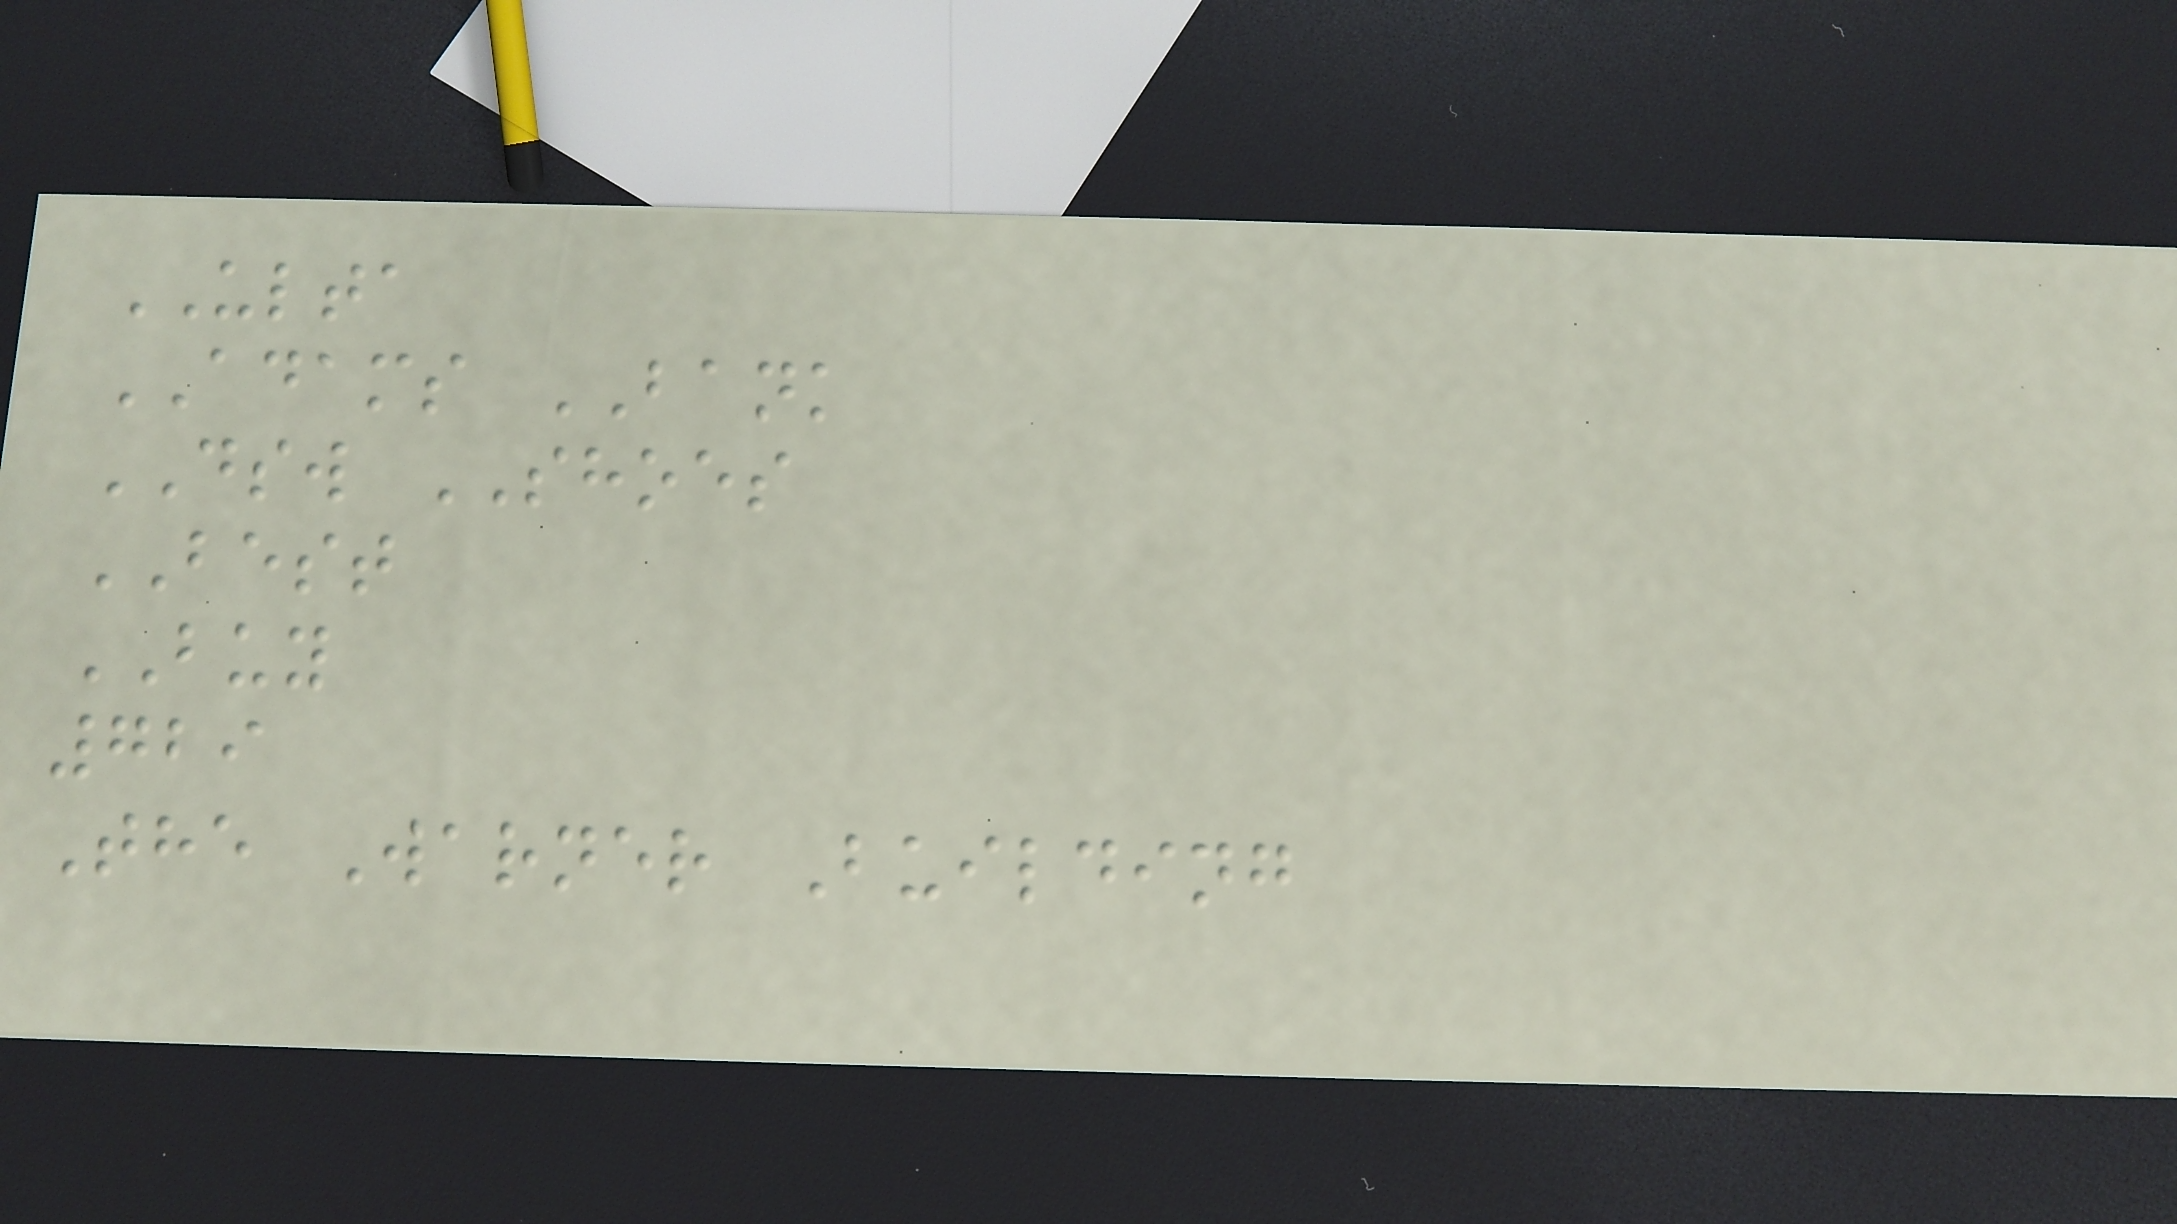ULTA
ADAMS BANK
DSW SHOES
BEST
BUY
729
The Warner Building
